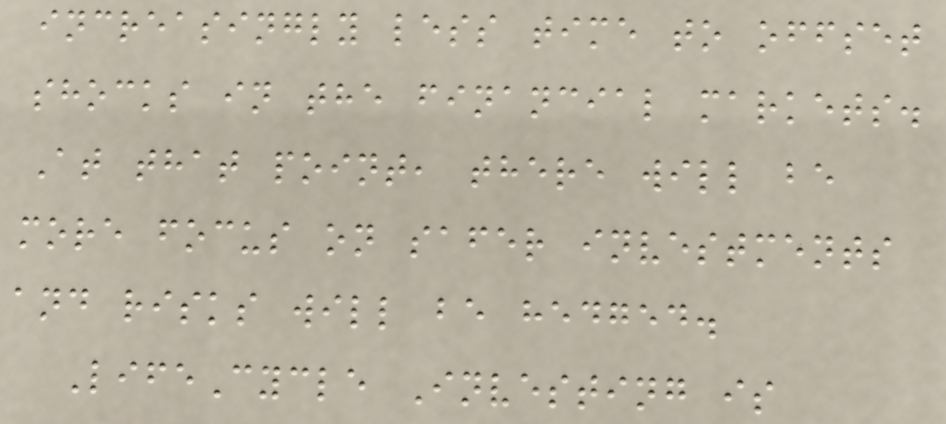increasingly less time to offset
shocks in the financial markets.
At that point, there will be
more focus on safer investments
and risks will be hedged.
LifeCycle Investing is
